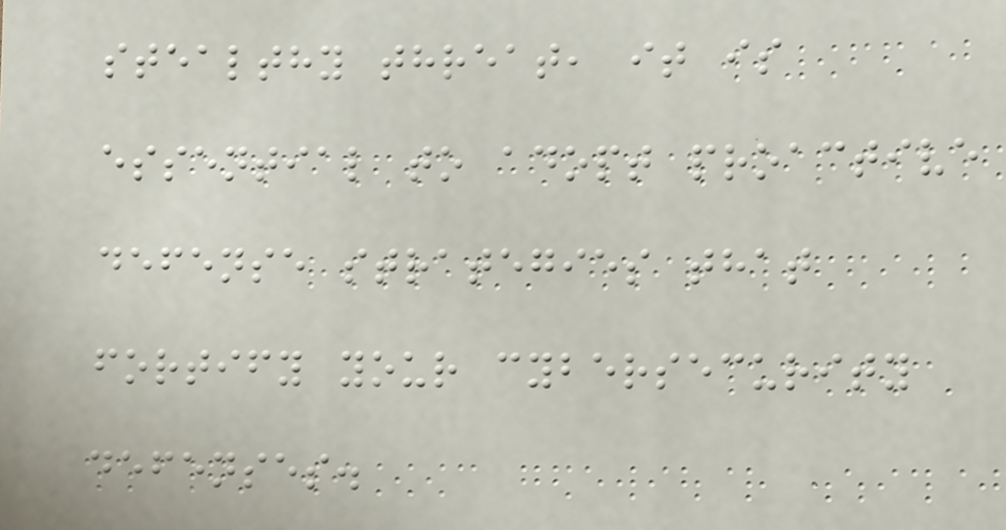stealthy threat, it is
essential to adopt proactive
defense strategies that
fortify your cybersecurity
defenses.
